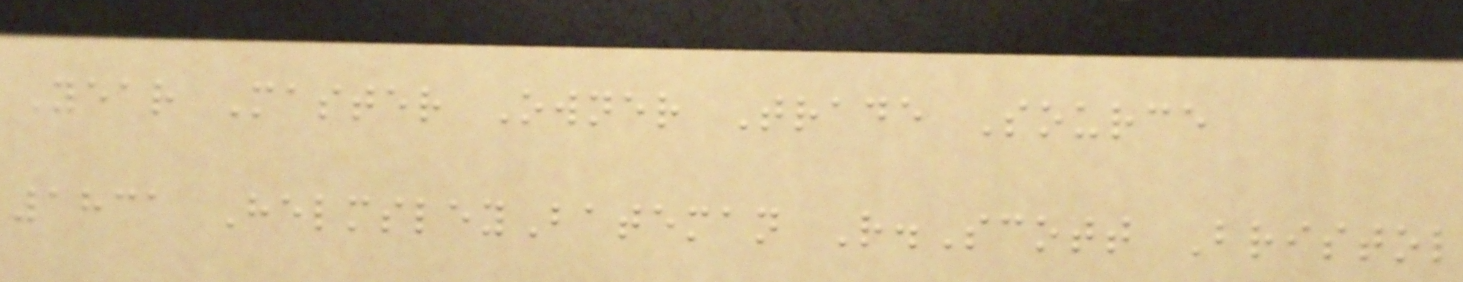Year Master Owner Trade Source
1831 HelmsleyBateman R.Scott Bristol
